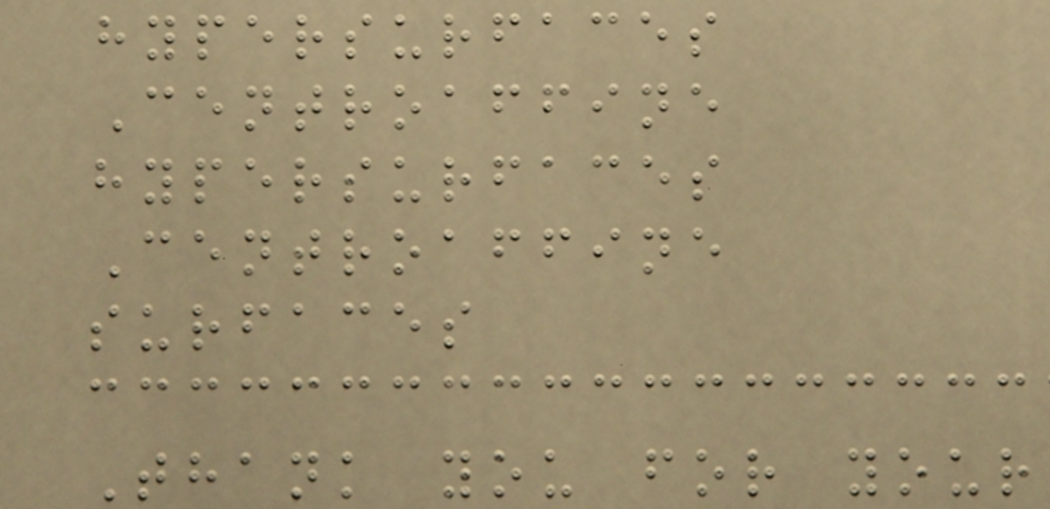hypersurfaces
Centroaffine
hypersurfaces
Centroaffine
surfaces
Thank you for your
